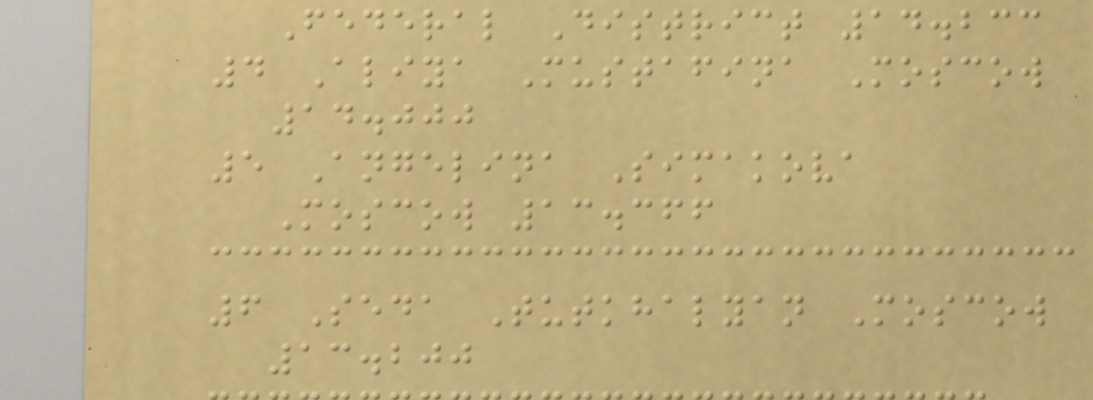Federal District 14.233
4 Aliya Mustafina Moscow
14.000
5 Angelina Simakova
Moscow 13.366
6 Seda Tutkhalyan Moscow
13.200
